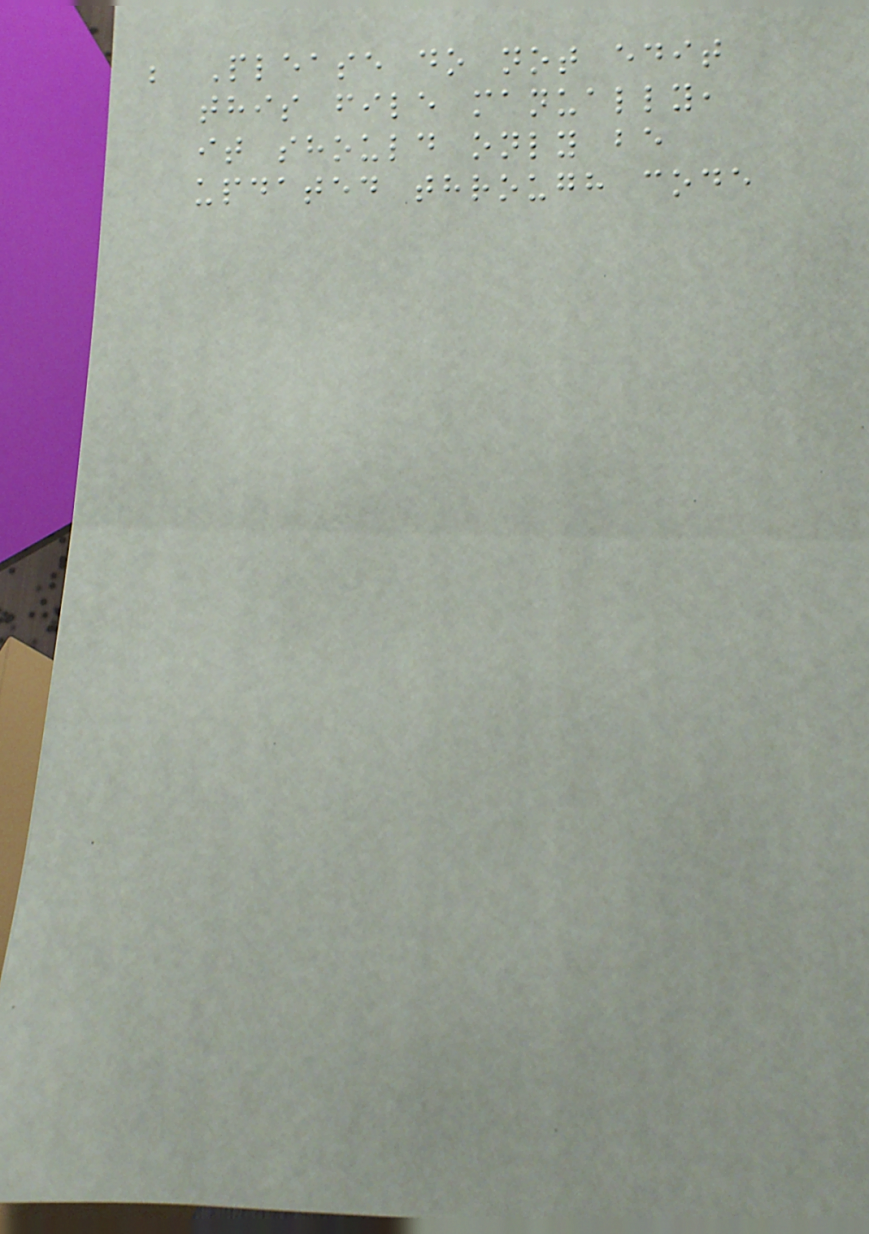; Please do not edit
this file manually,
it should only be
updated through code
